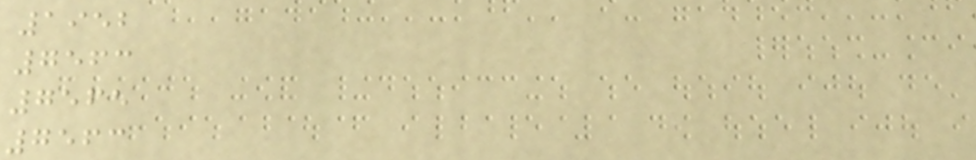1952
7563
7565
7563
